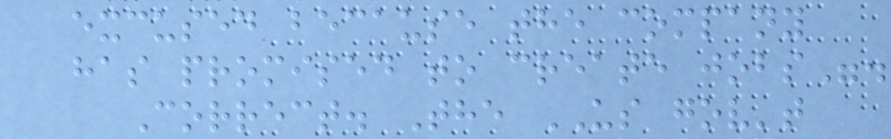excused because the company
has promised to create jobs".
Correct. The US gov't
